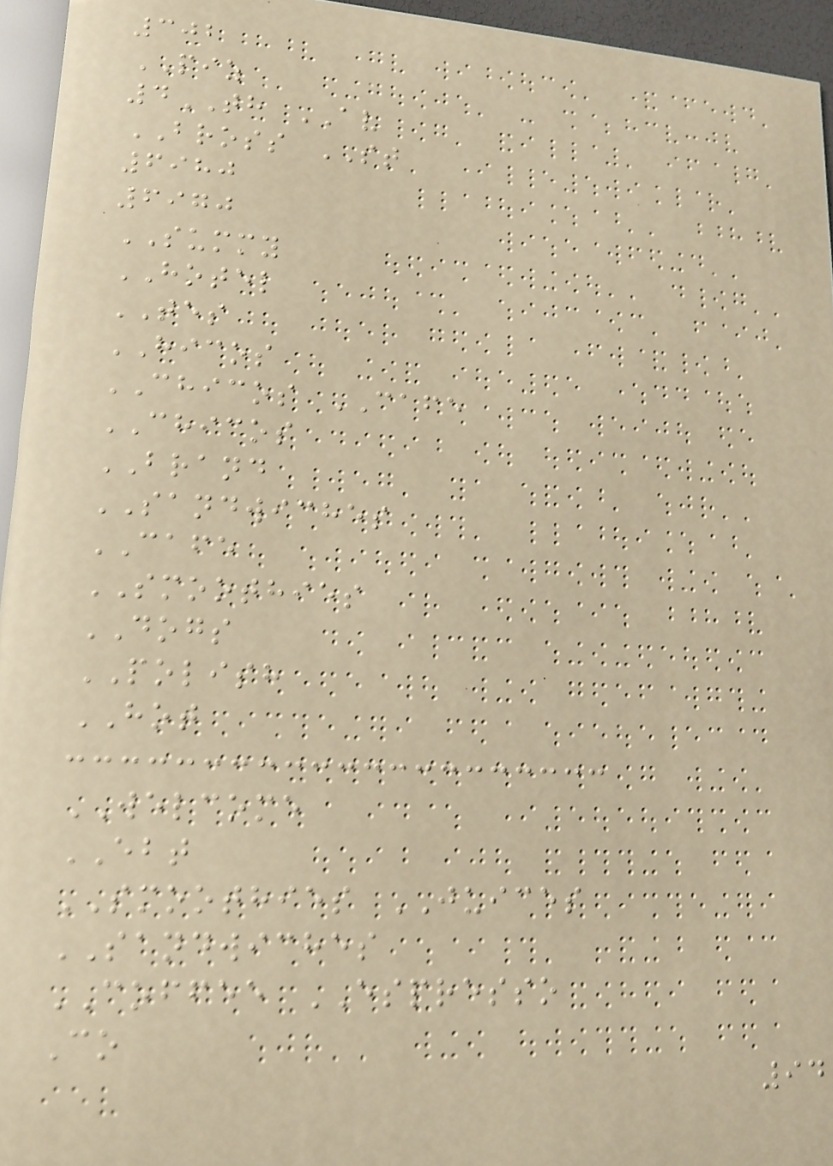302
PIZ
4TH AV
BROSS ST
6980
6970
SUMMY
HOTEL
TES
HICOS
CHICOS CAFE
CHICOS
BRAND
SANDWICHES
CAFE
SMOOTHIES
DOGS
POLISH
HOT
WELCOME
EBT
SMOOTHIES JUICES
SANDWICHES
COFFEE ESPRESSO
Co
94
